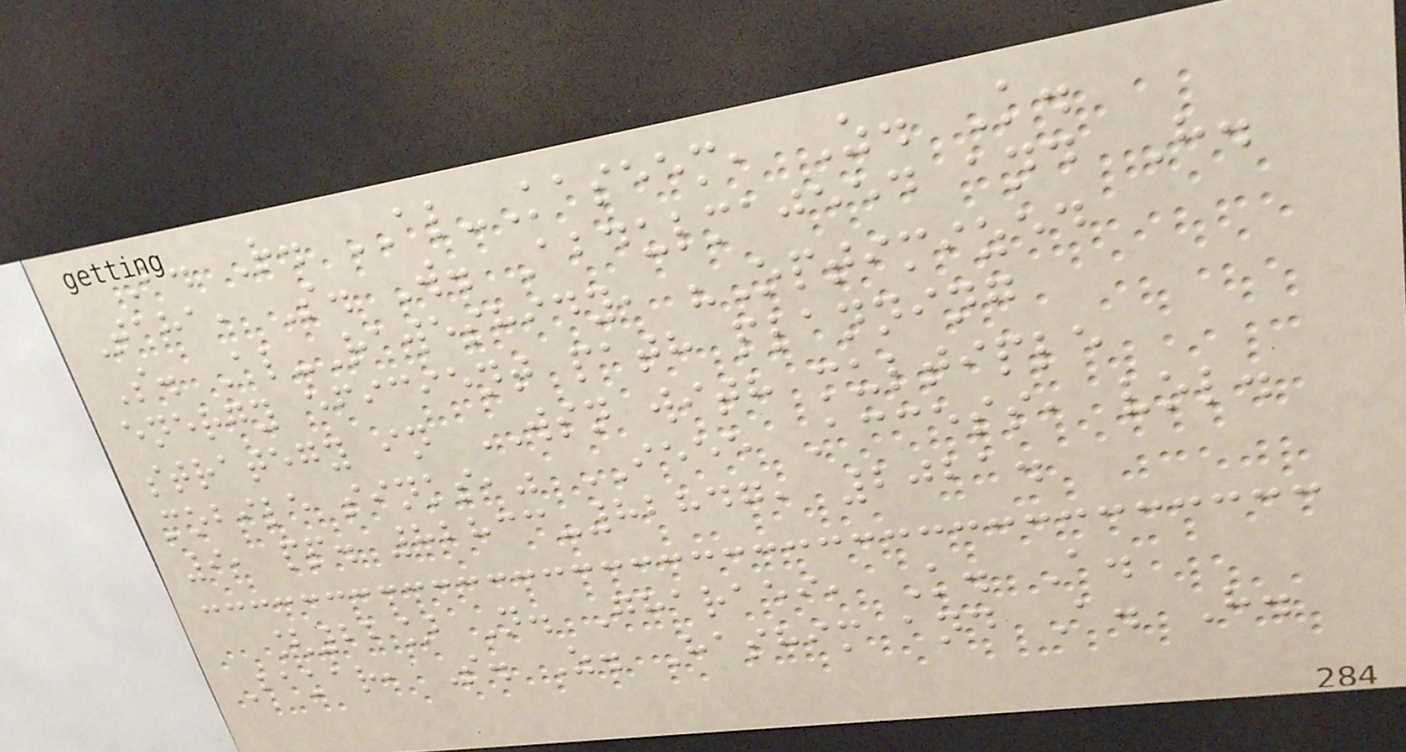B. R. AL-Kaseem, Z. K.
Taha, S. W. Abdulmajeed and H.
S. Al-Raweshidy, "Optimized
energy eficient path planning
strategy in WSN with multiple
mobile sinks," IEEE Access, vol.
9, pp. 82833-82847, 2021.
[22] N. Gharaei, K. A.
Bakar, S. Z. Hashim and A. H.
